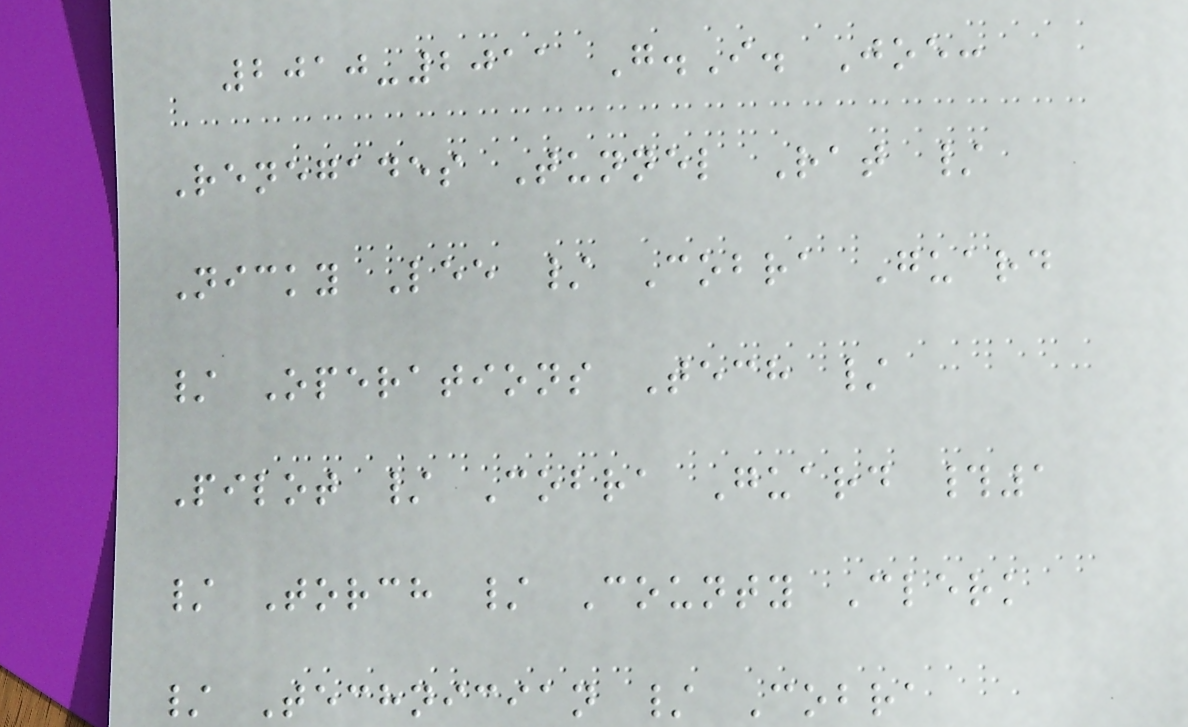2010-2011 G.I. Joe:
Renegades Tunnel Rat /
Nicky Lee / Cobra Guard
/ Operations Tech /
Pilot / Cobra Guard #1
/ Torch / County Clerk
/ Technician / Cobra
